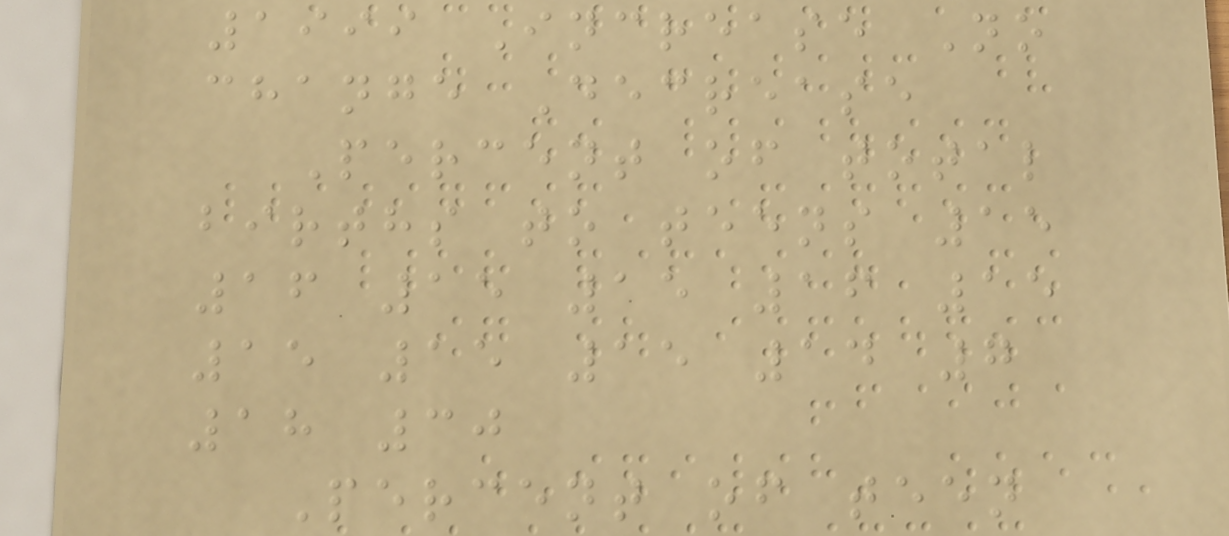1999 Increase No
change Decrease
Percent of total
births to teens 15
16 15 15 16 15
15 15 15 14 7
18 30
Percent of teen
